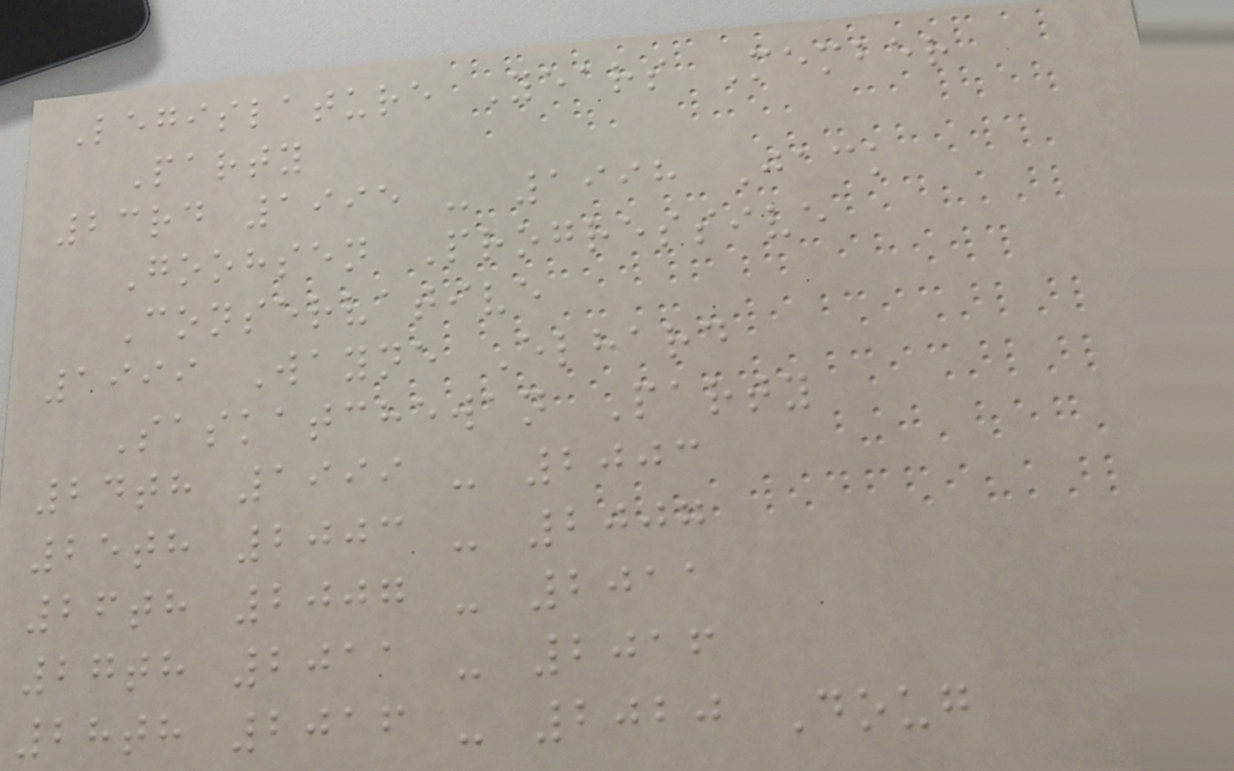Legislature Years Member
Party
23rd 1995 - 1998 Jack
Goohsen Progressive
Conservative
1999 Wayne Elhard
Saskatchewan Party
24th 1999 - 2003
25th 2003 - 2007
26th 2007 - 2011
27th 2011 - 2016
28th 2016 - 2020 Doug
